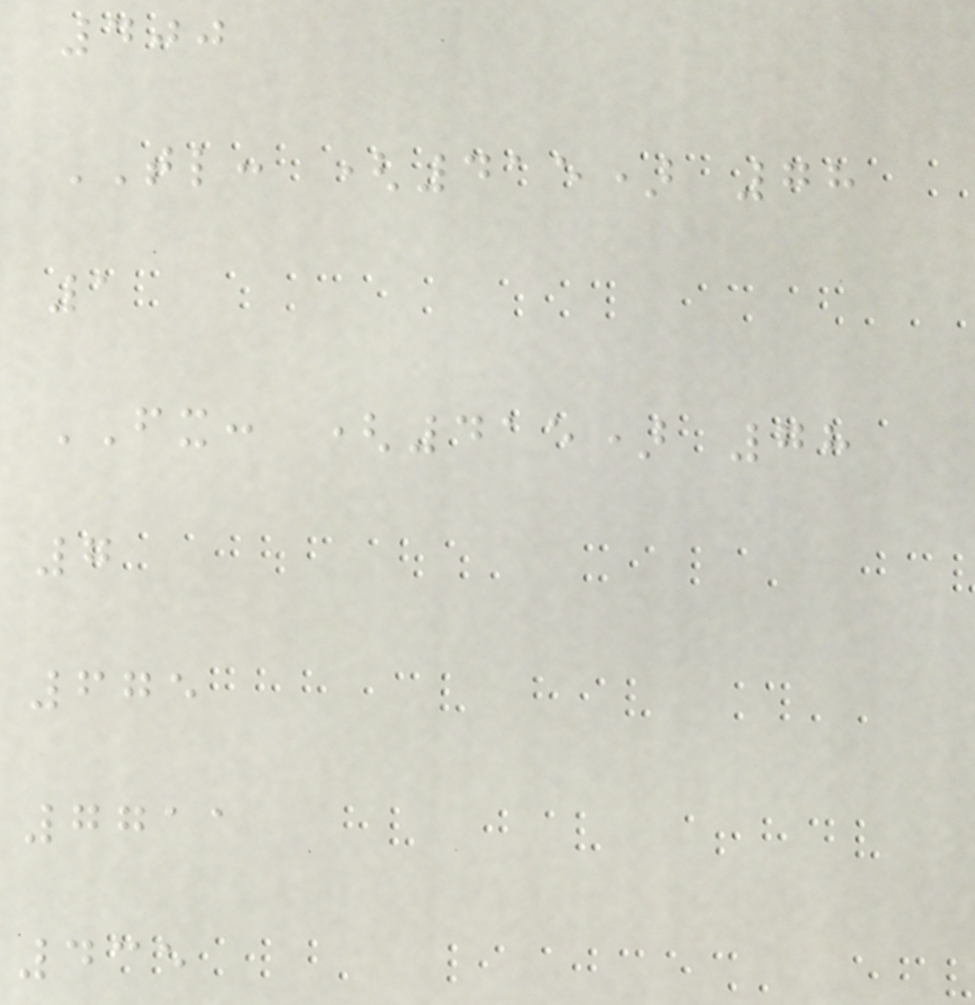400
TL: (415) 78
1
FX: (415) 78
7
675
7711
435
